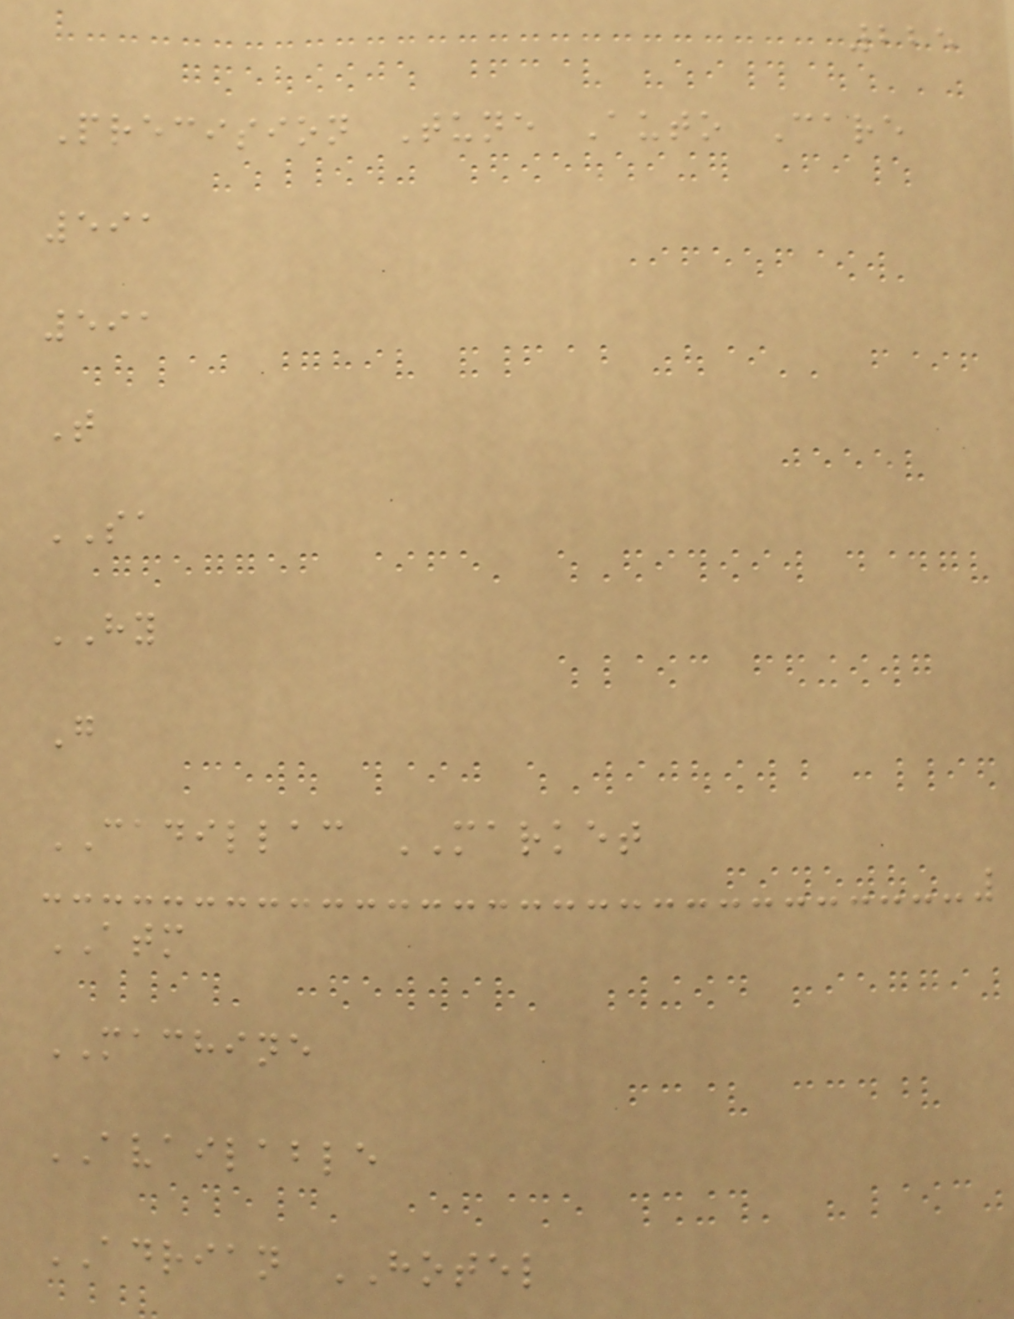225
Precision Tune Auto Care
591
591
T
SA
HY
G
CADILLAC MARKET
ATM
MACHINE
AVAILABLE
ADRIAN HOTEL
